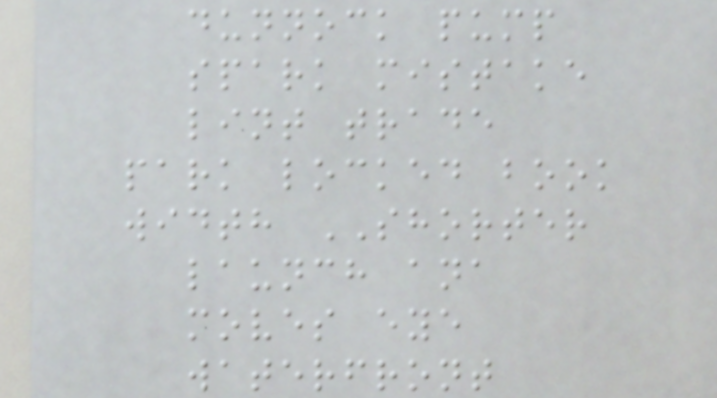dunnock pump
spark mistake
lint trade
park locked book
width SHORTER
launch ana
moves eye
waterfront
